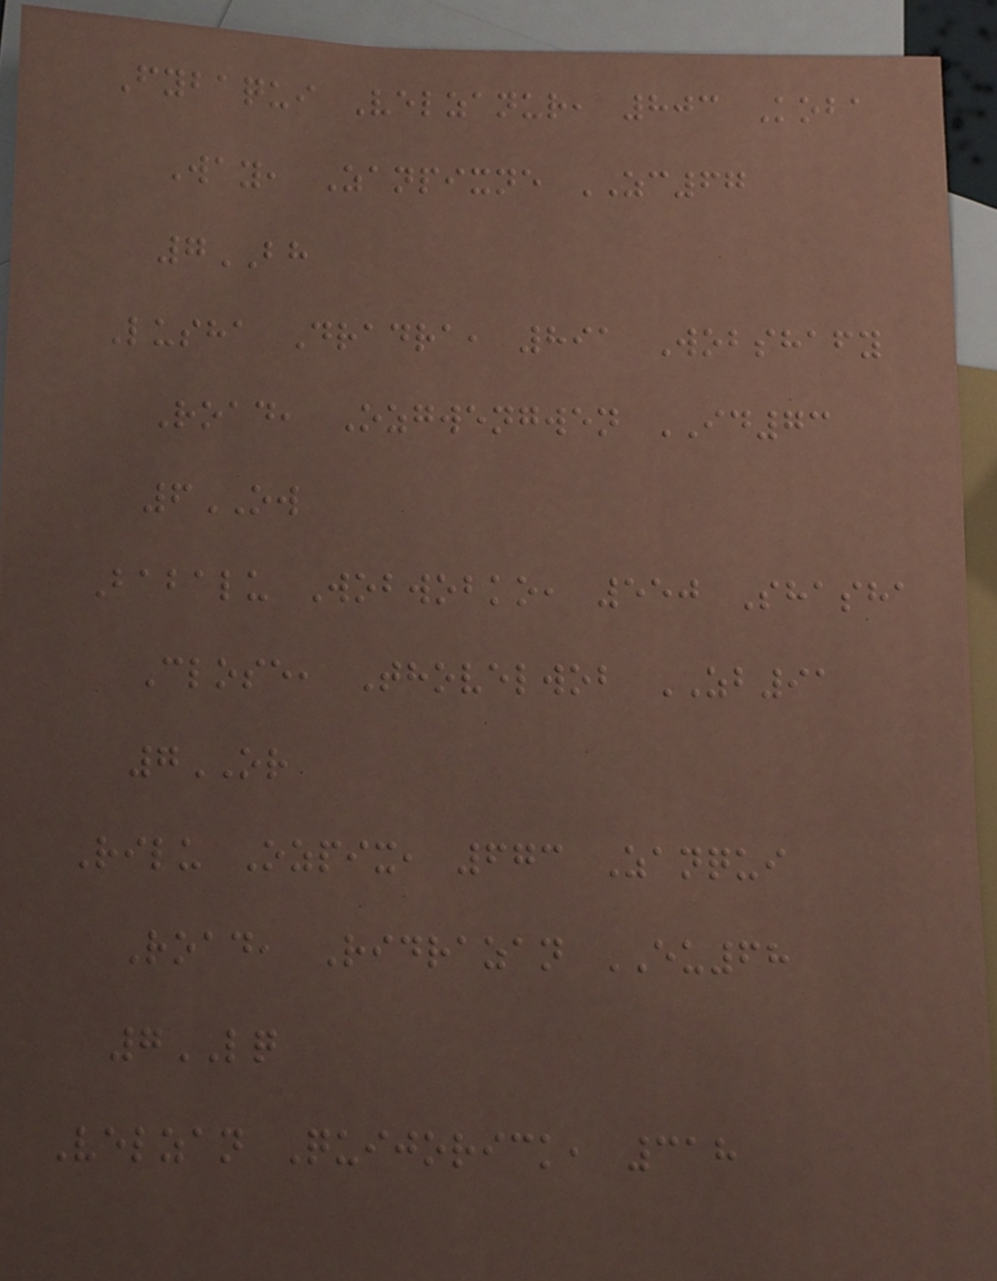Fybaqui Velzanur, 803 Koba
Way, Zanpixne ZC67
7BH
Lusha Dradra, 891 Wobshafy
Road, Ozgwengwen ID73
6OW
Babalu Wobwobko, 550 Shasha
Close, Thovelwob ZB91
7OR
Rilu Ozpix, 673 Zanqui
Road, Ridrazan EU68
7LQ
Velzan Quijorick, 318
